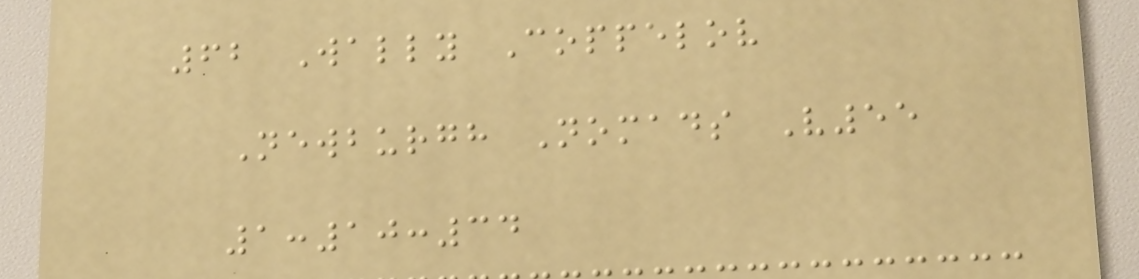62 Wally Coppelov
Newburgh Nomads V55
1:10:34
